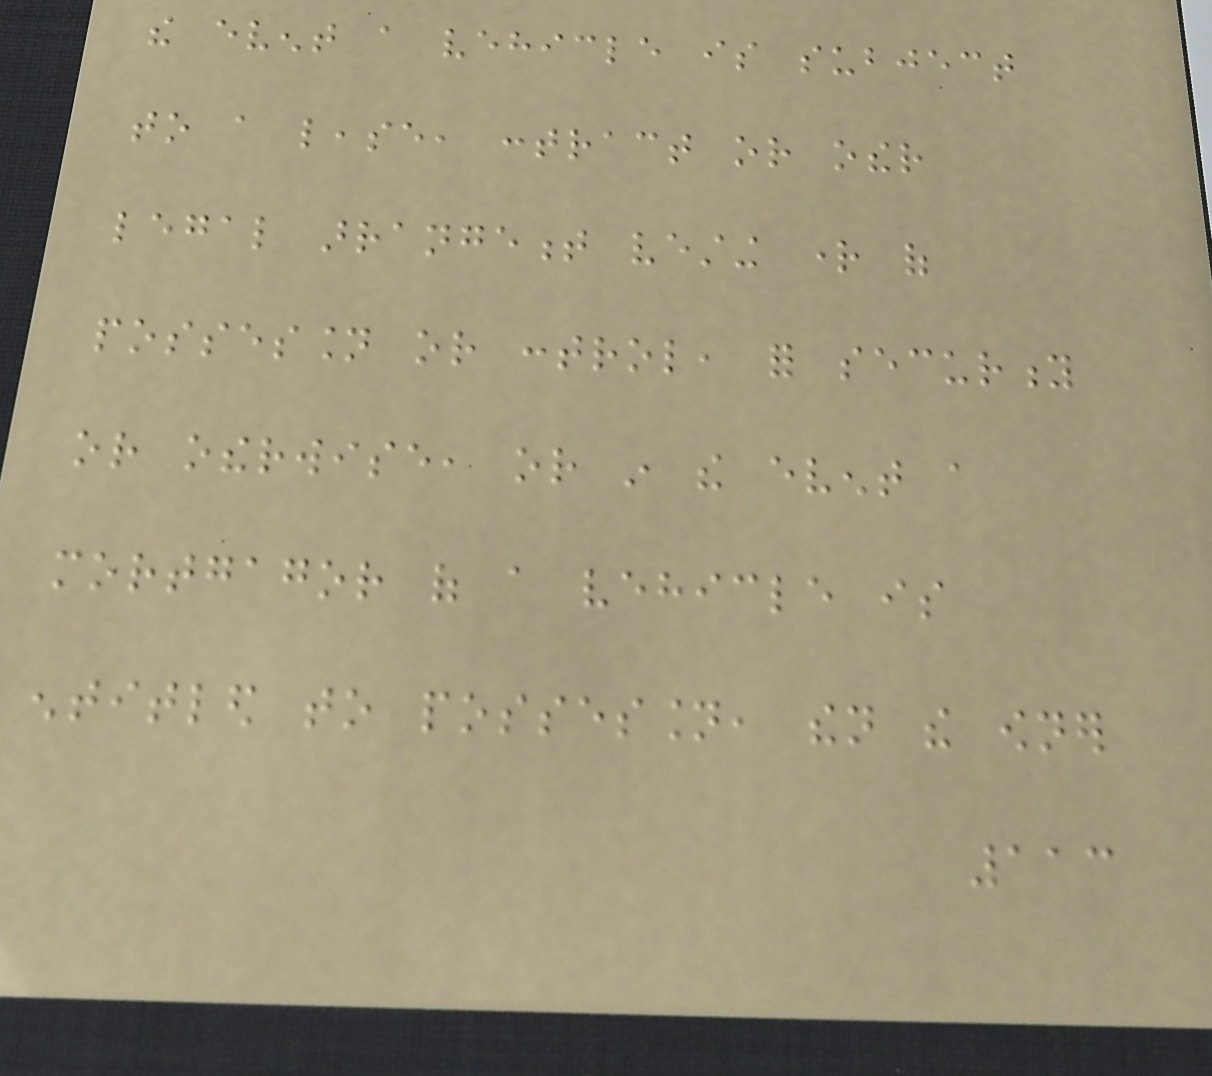the event a vehicle is subject
to a lease, contract or other
legal arrangement vesting right of
possession or control, for security
or otherwise, or in the event a
mortgagor of a vehicle is
entitled to possession, then the owner
113
